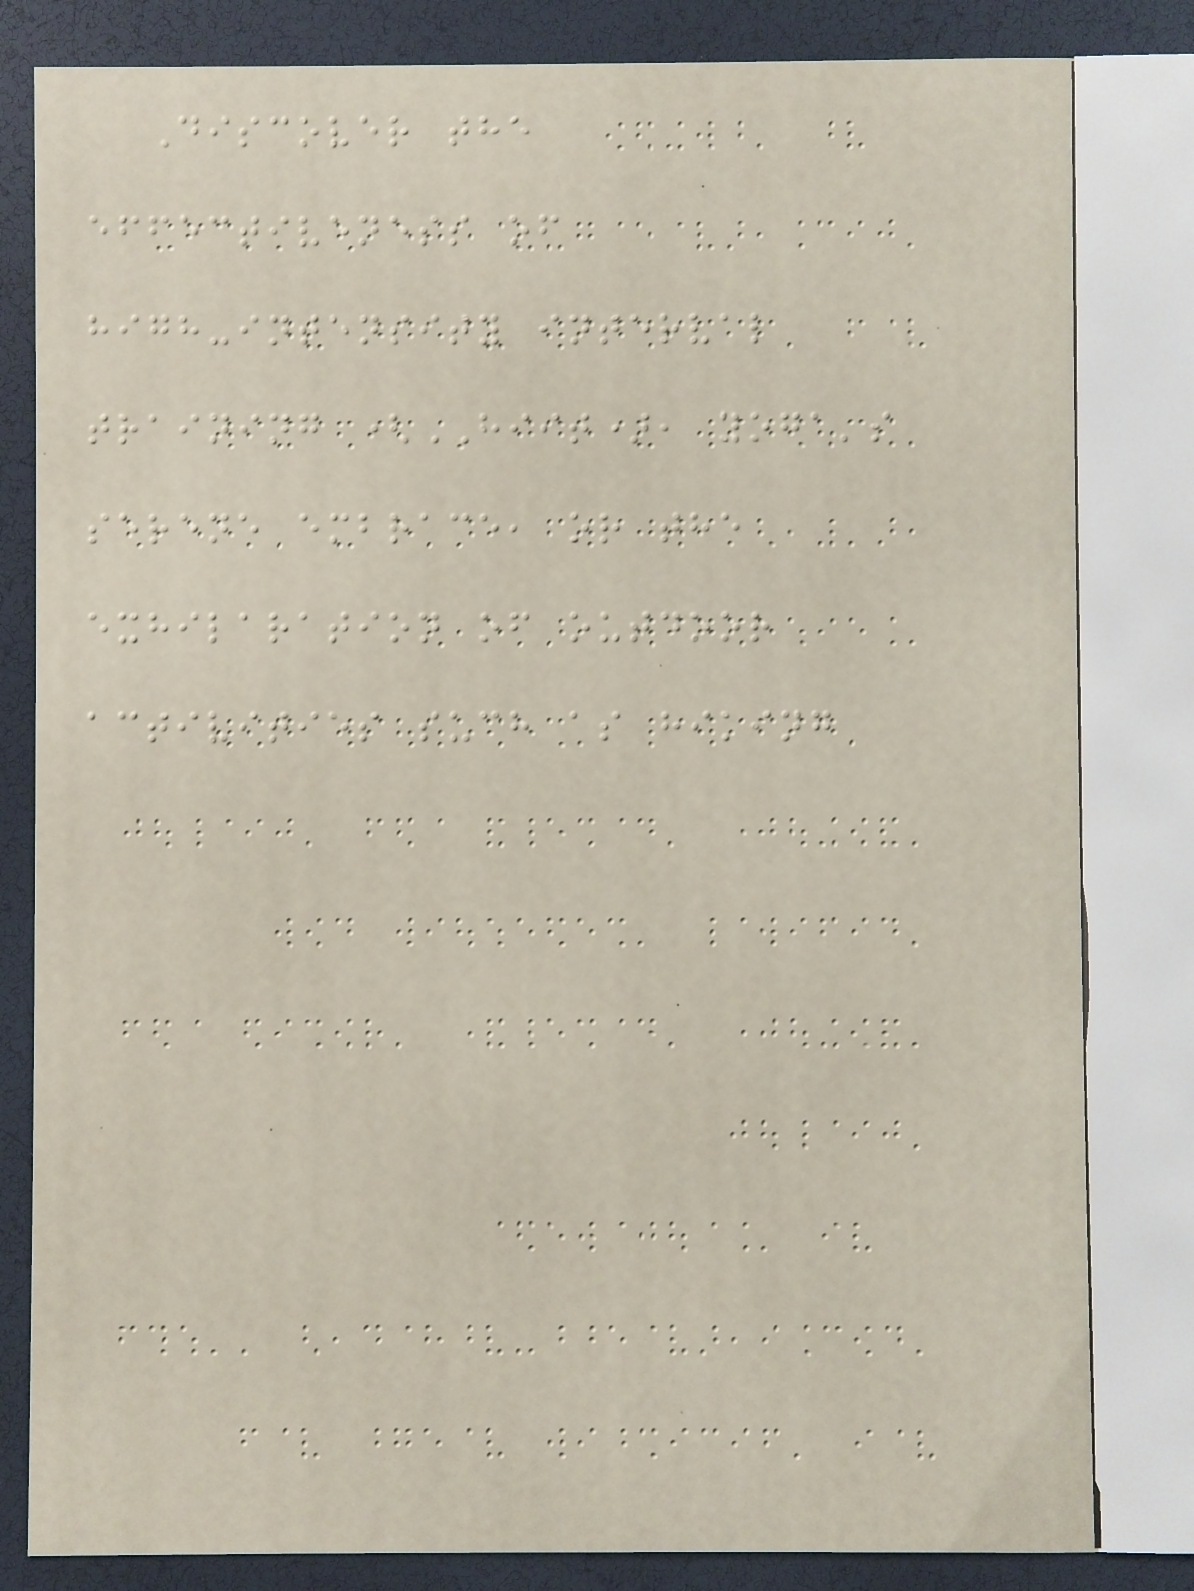Discover the
effectiveness of
high-intensity interval
training (HIIT), yoga's
serene embrace, or the
exhilaration of outdoor
activities such as hiking
